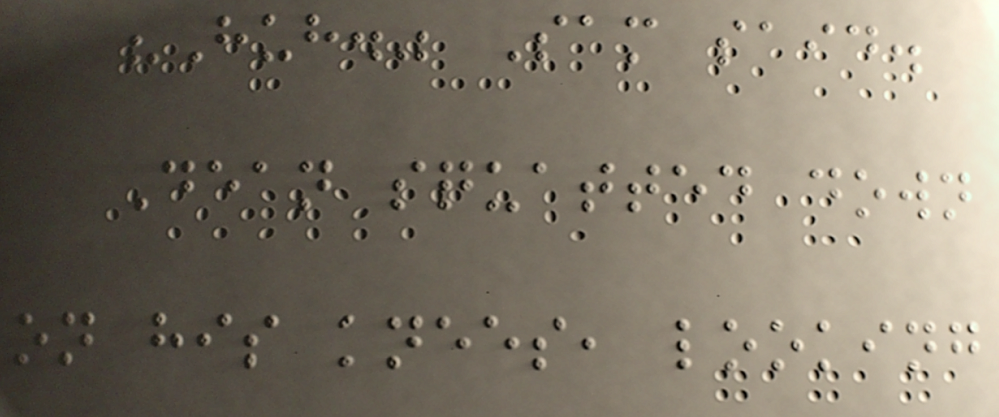"Huh." Sam said.
Dean squatted down
on his knees, looking
